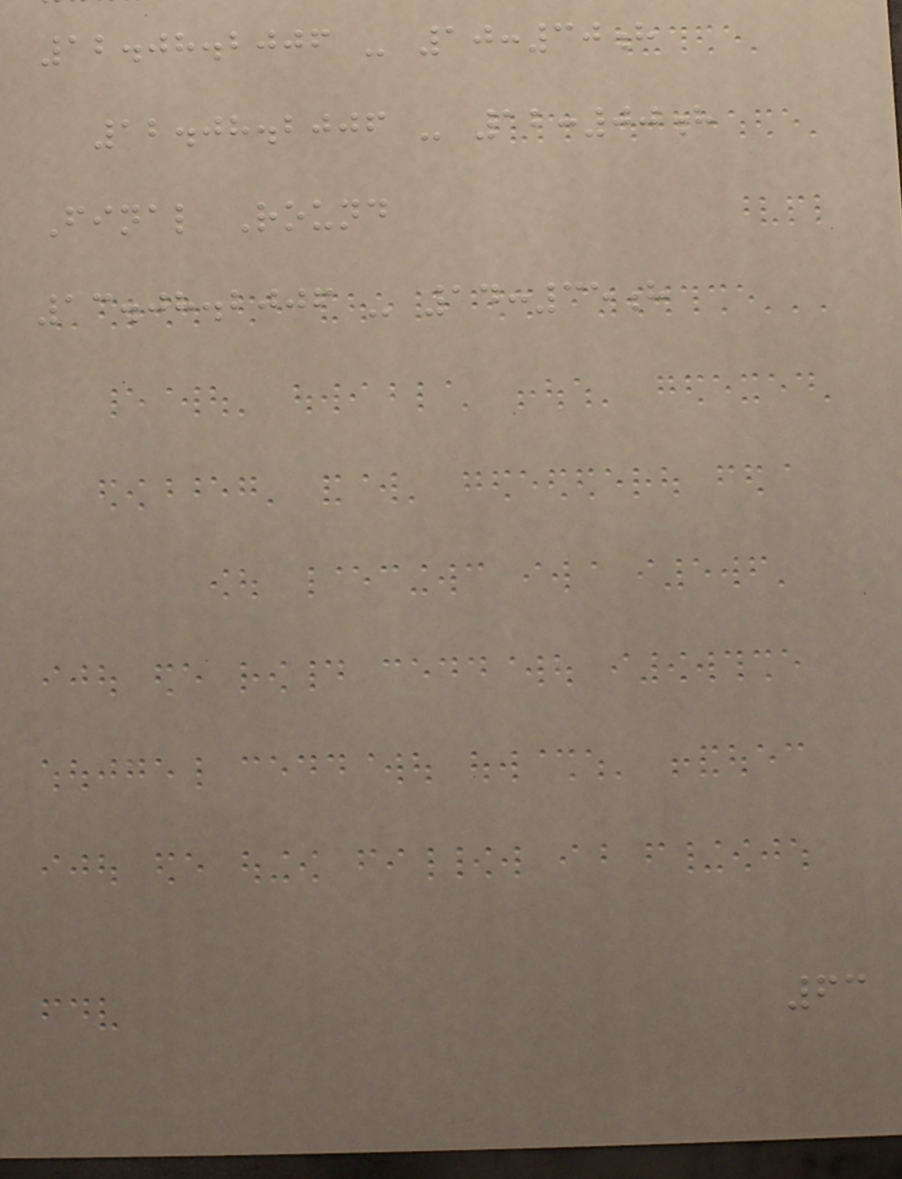12.08.2006 - 10:30h
12.08.2006 - 12:00h
Final Round
13.08.2006 - 14:35h
63
